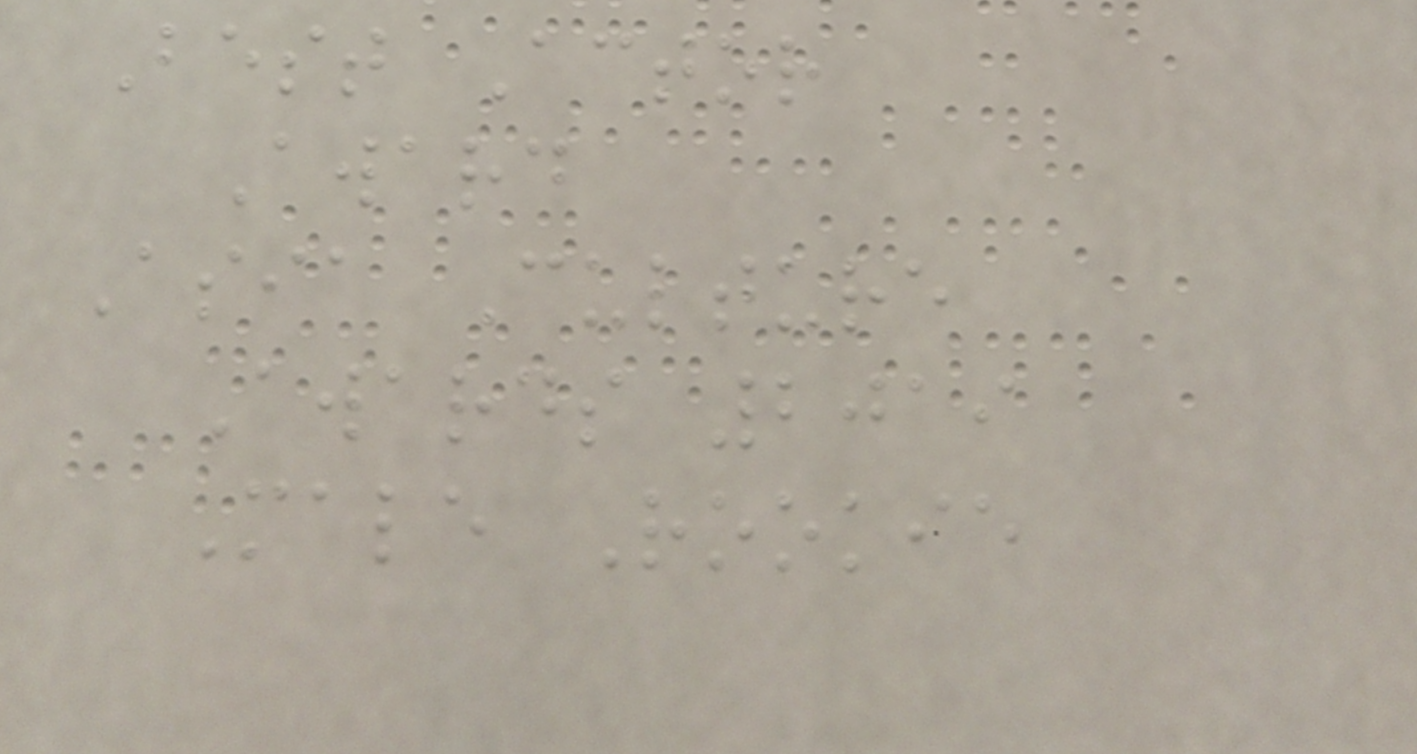Best Actor
Award
Asia Culture
Awards 2019
Male Rookie
